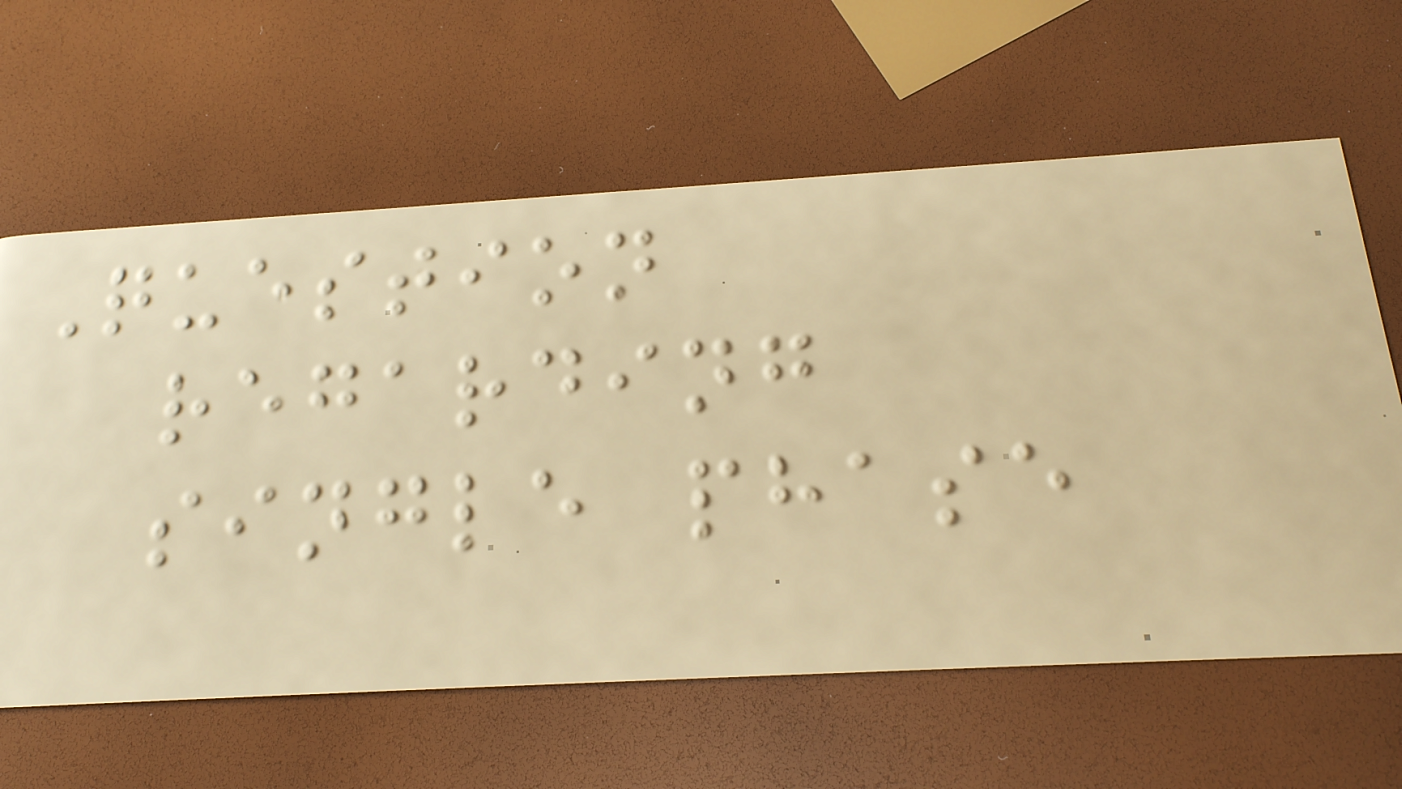Question
regarding
single phase
